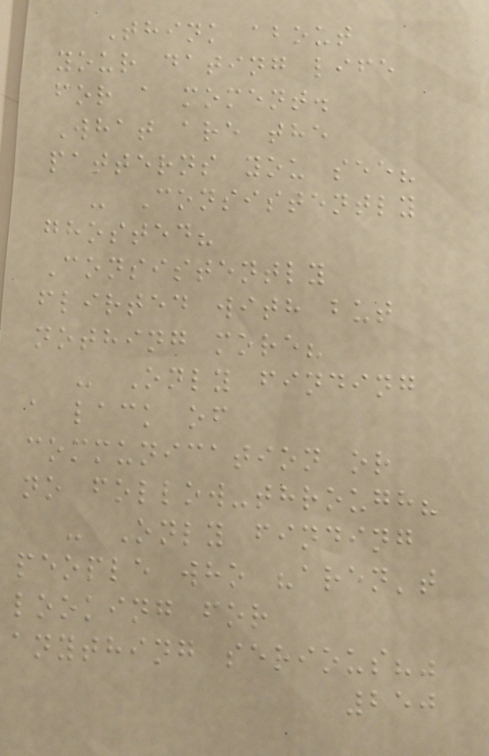Think about
your dating life
for a moment.
What are the
patterns you see?
- Consistently
ghosted?
Consistently
flirted with but
nothing more?
- Only finding
a lack of
communication or
no follow-through?
- Only finding
people who "aren't
looking for
anything serious?"
250
